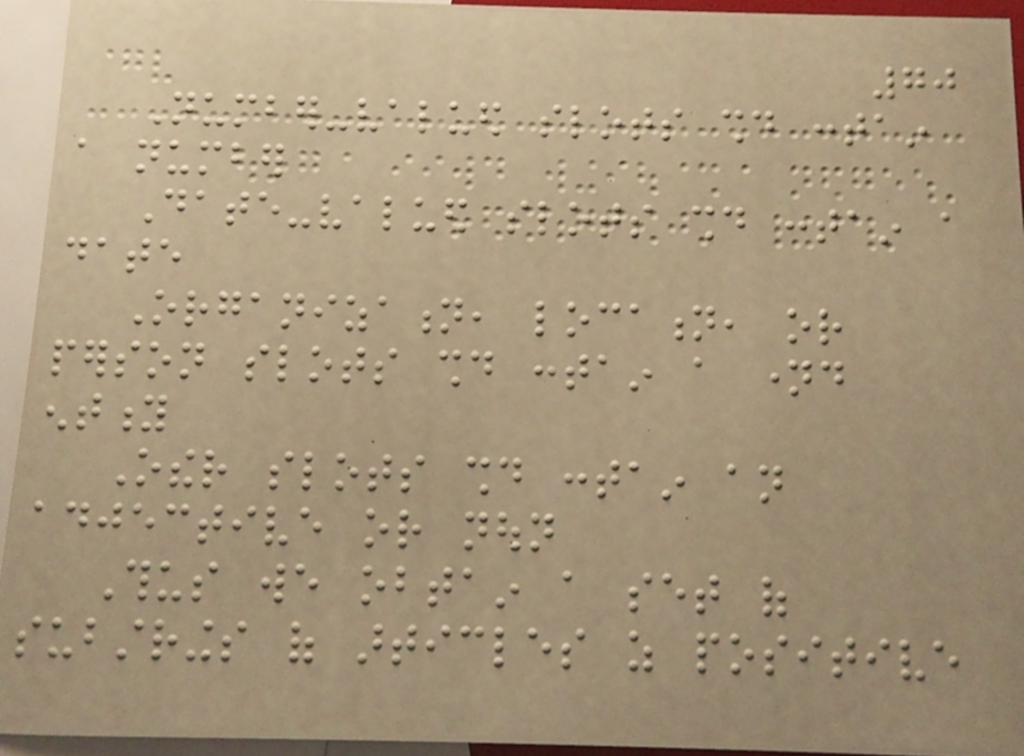70
Number-valued slots should contain
a number
Date-valued slots should contain a
date
Organization, location, or
person slots should contain a named
entity
Other slots should contain an
adjective or noun
Thus we obtain a set of
substrings of articles as positive
